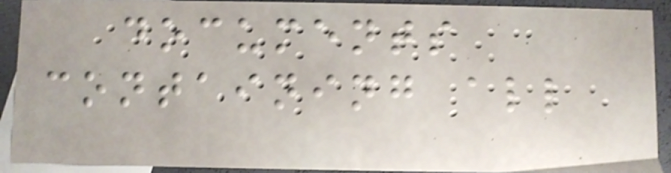documents
containing all
